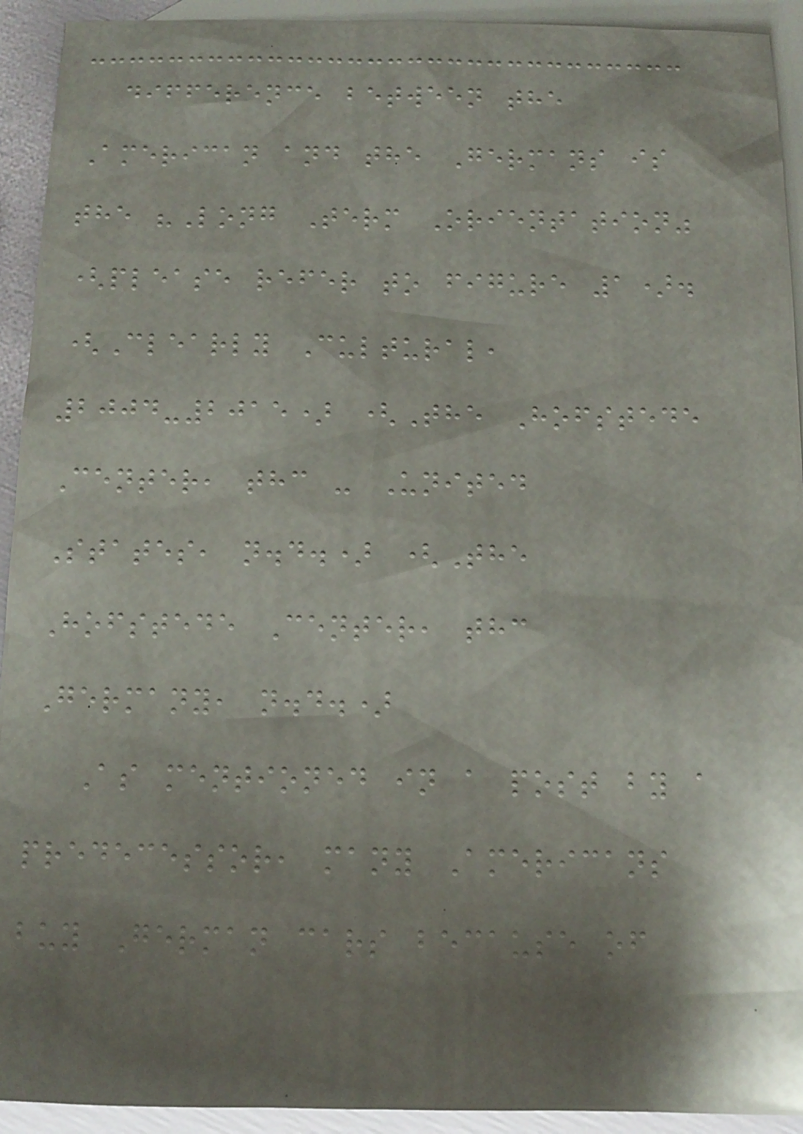difference between the
American and the Germans is
the "Long Term Orientation"
(please refer to figure 1).
(Clearly Cultural,
2004-2015) (The Hofstede
Center, thc - United
States, n.d.) (The
Hofstede Center, thc
Germany, n.d.)
As mentioned in a post by a
predecessor, many Americans
buy German cars because of
